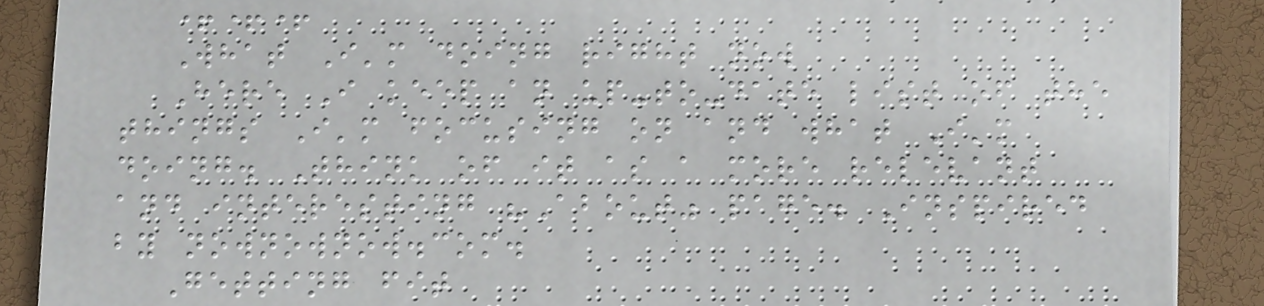+++
What I'm doing right now
Here I keep an up-to-date list of the
things I'm focusing on and what I'm
doing. Think of it as a more relevant
and interesting "About" page. Inspired
by nownownow.com.
Getting fit
